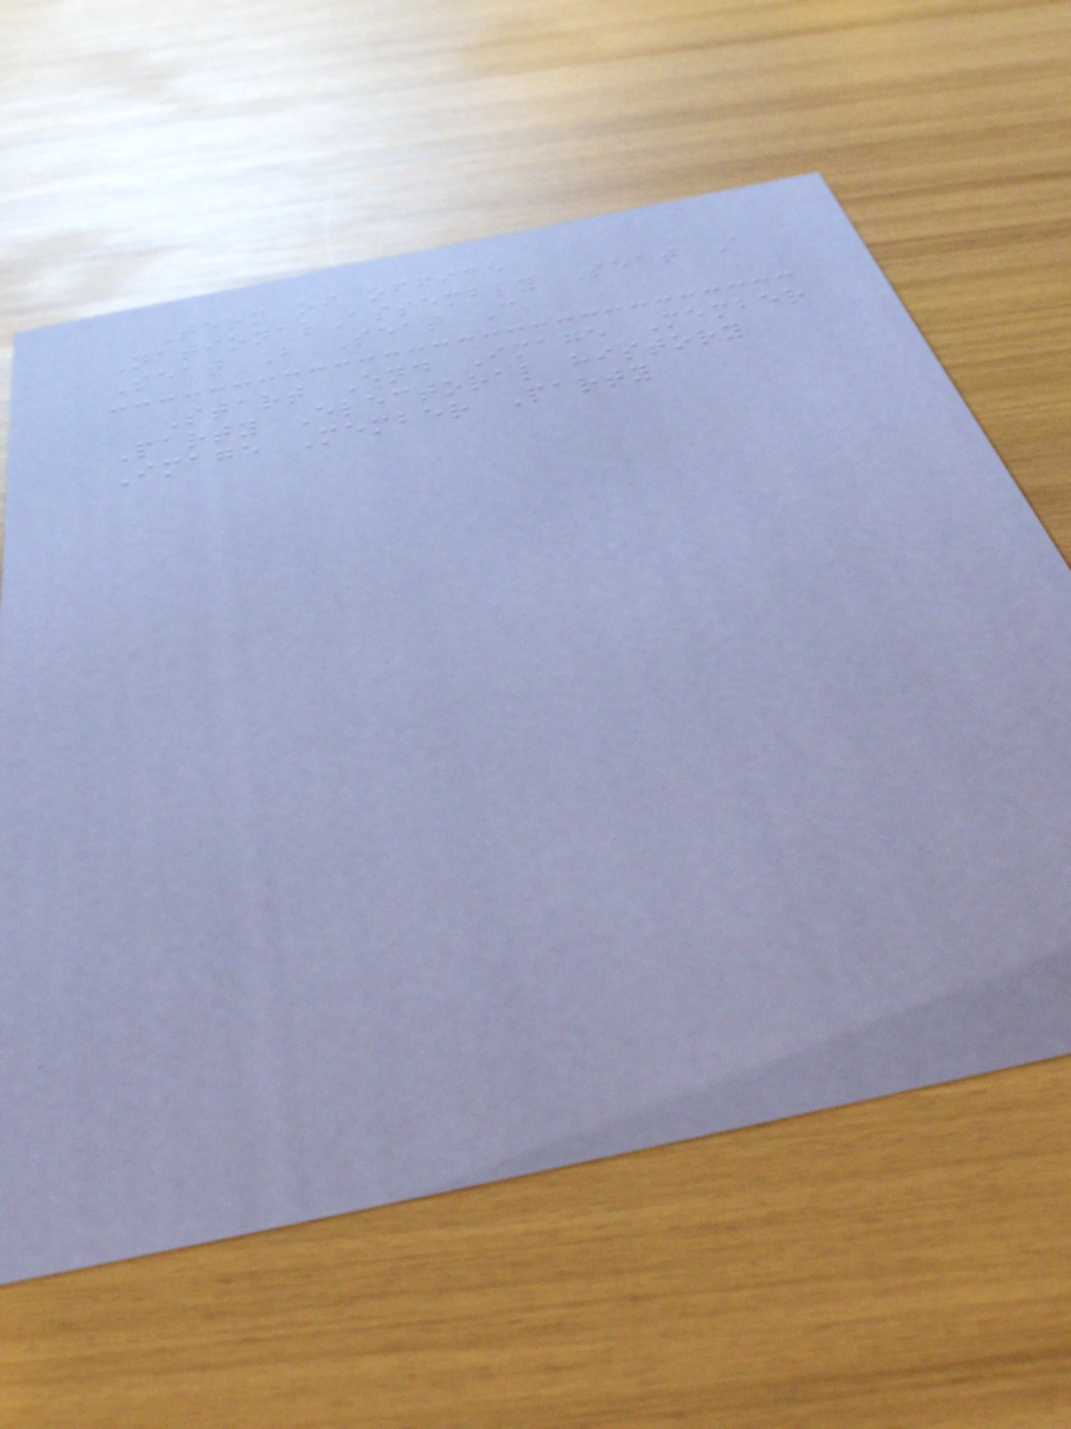Term of office
NationalAssembly Seat A
Seat B Seat C
Start End Image Member
Party Electoral history
Image Member Party
